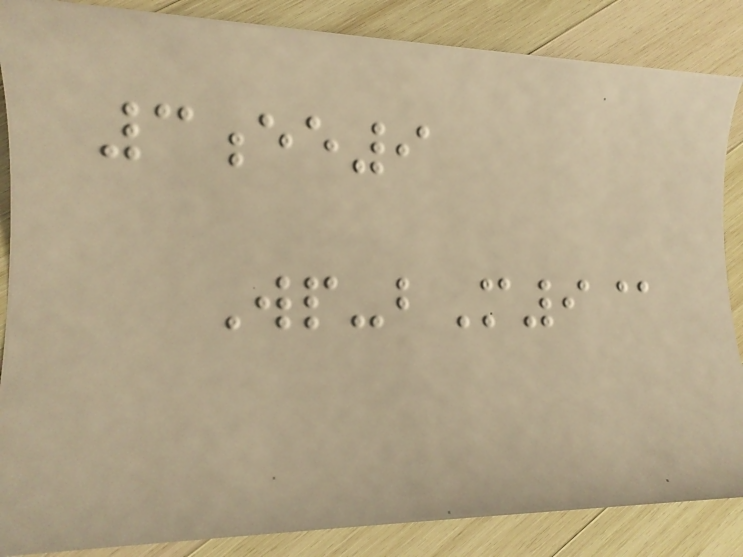3ee9
Wp-bM9@
